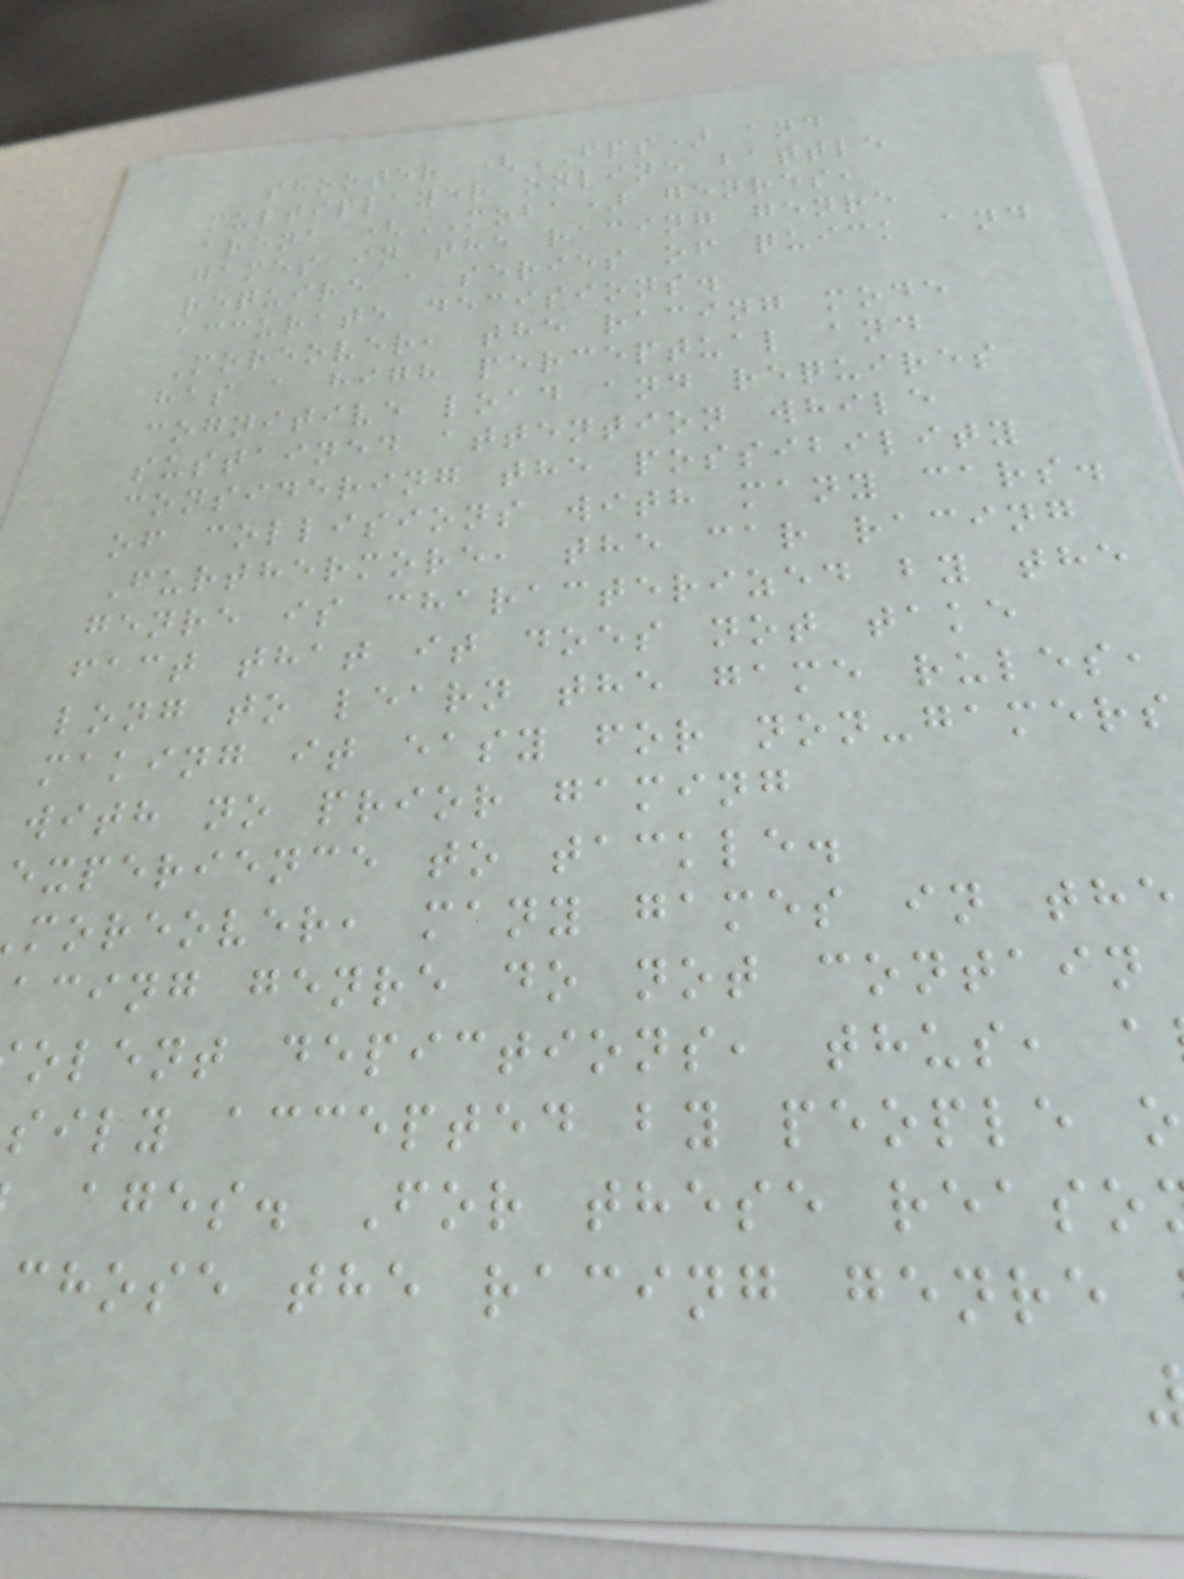shooter (FPS) and
multiplayer online battle
arena (MOBA) genres,
games in the racing genre
require a series of quick and
accurate decisions.
Moreover, the racing mode
has a high perceptual and
cognitive load and requires
sustained attention while
considering the possibility
of collisions with many cars.
Furthermore, the car racing
genre is characterized by the
fact that it does not take
long to learn the game rules,
making it easy for non-gamers
with no prior gaming
experience to tackle.
moreover, many games in the
acing genre do not contain
olent depictions, thus, a
sily accepted by people o
ages. For these reaso
chose the racing genre
